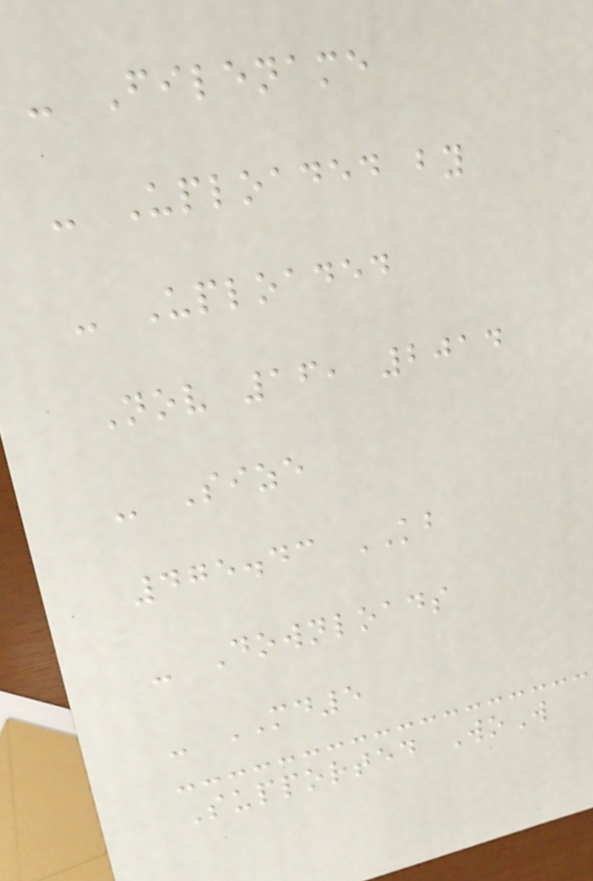- Filename
- Uploaded by
- Uploaded
Nov 16, 2014
- Size
475.43 KB
- Downloads
- MD5
Supported WoW
